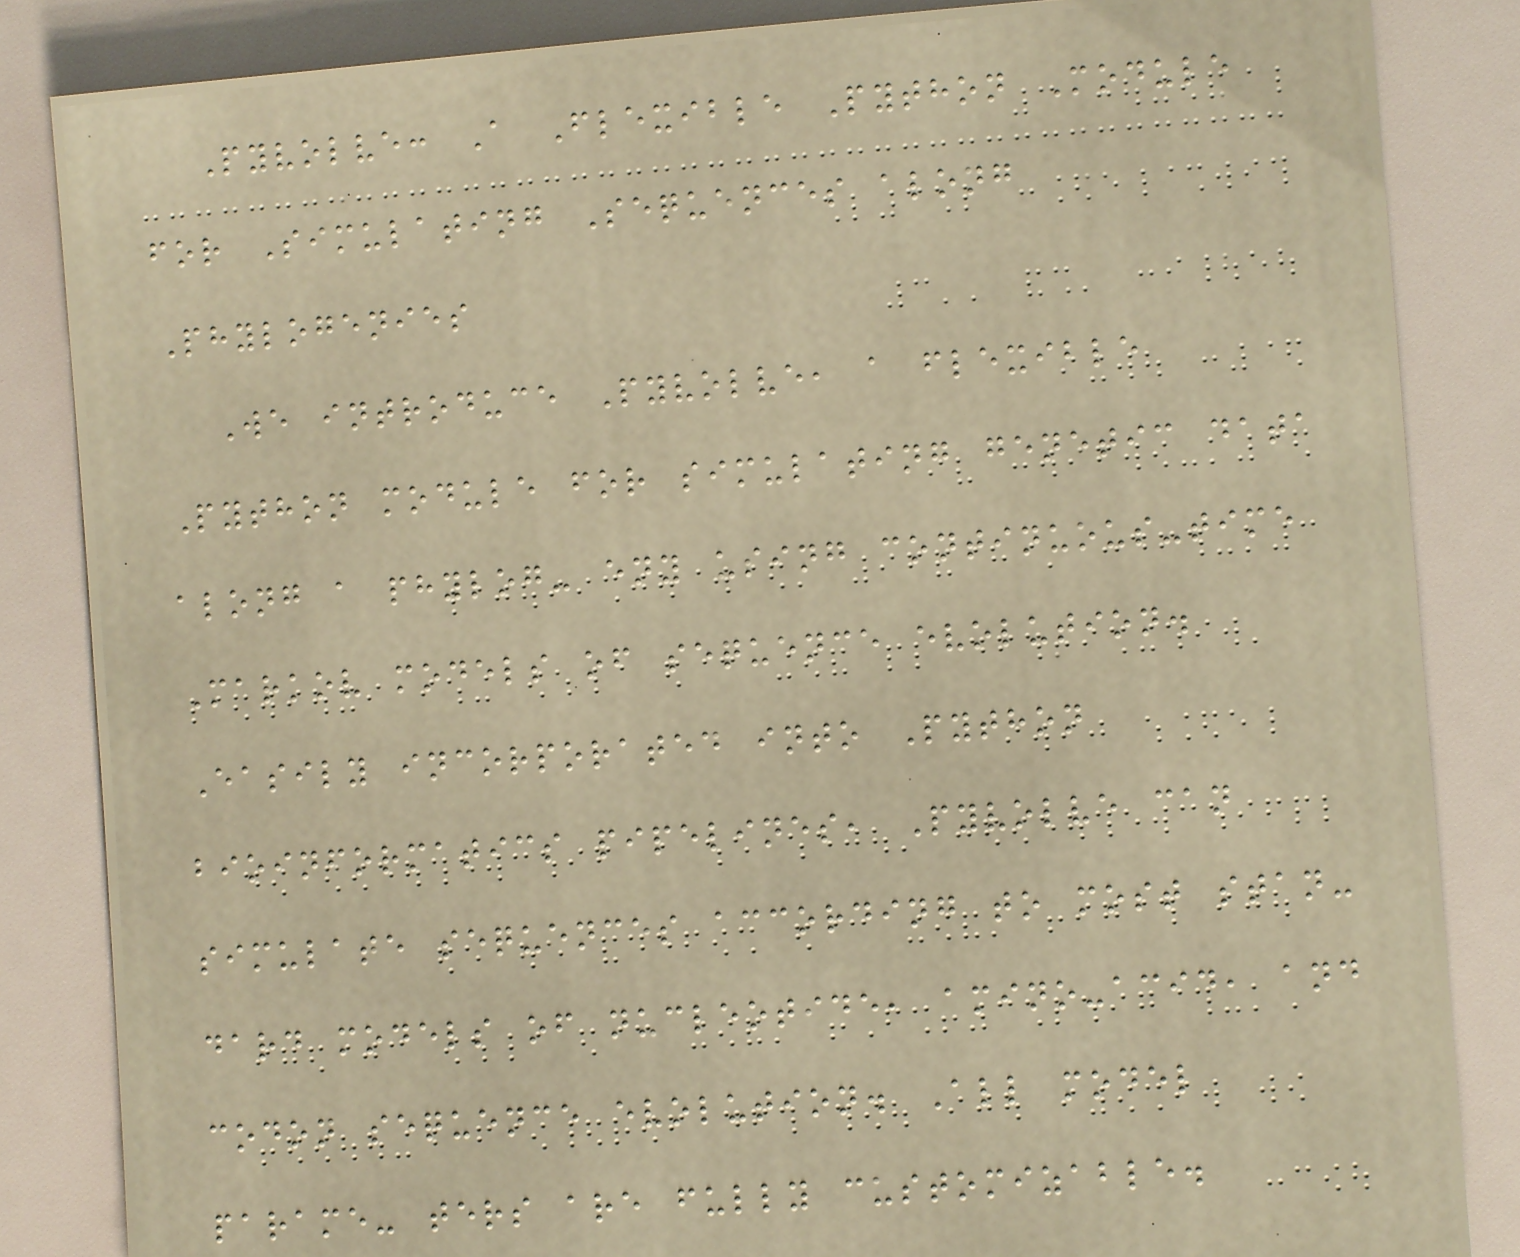Pyvolve: A Flexible Python Module
for Simulating Sequences along
Phylogenies
We introduce Pyvolve, a flexible
Python module for simulating genetic data
along a phylog- eny using continuous-time
Markov models of sequence evolution.
Easily incorporated into Python
bioinformatics pipelines, Pyvolve can
simulate sequences according to most stan-
dard models of nucleotide, amino-acid, and
codon sequence evolution. All model
parame- ters are fully customizable.
